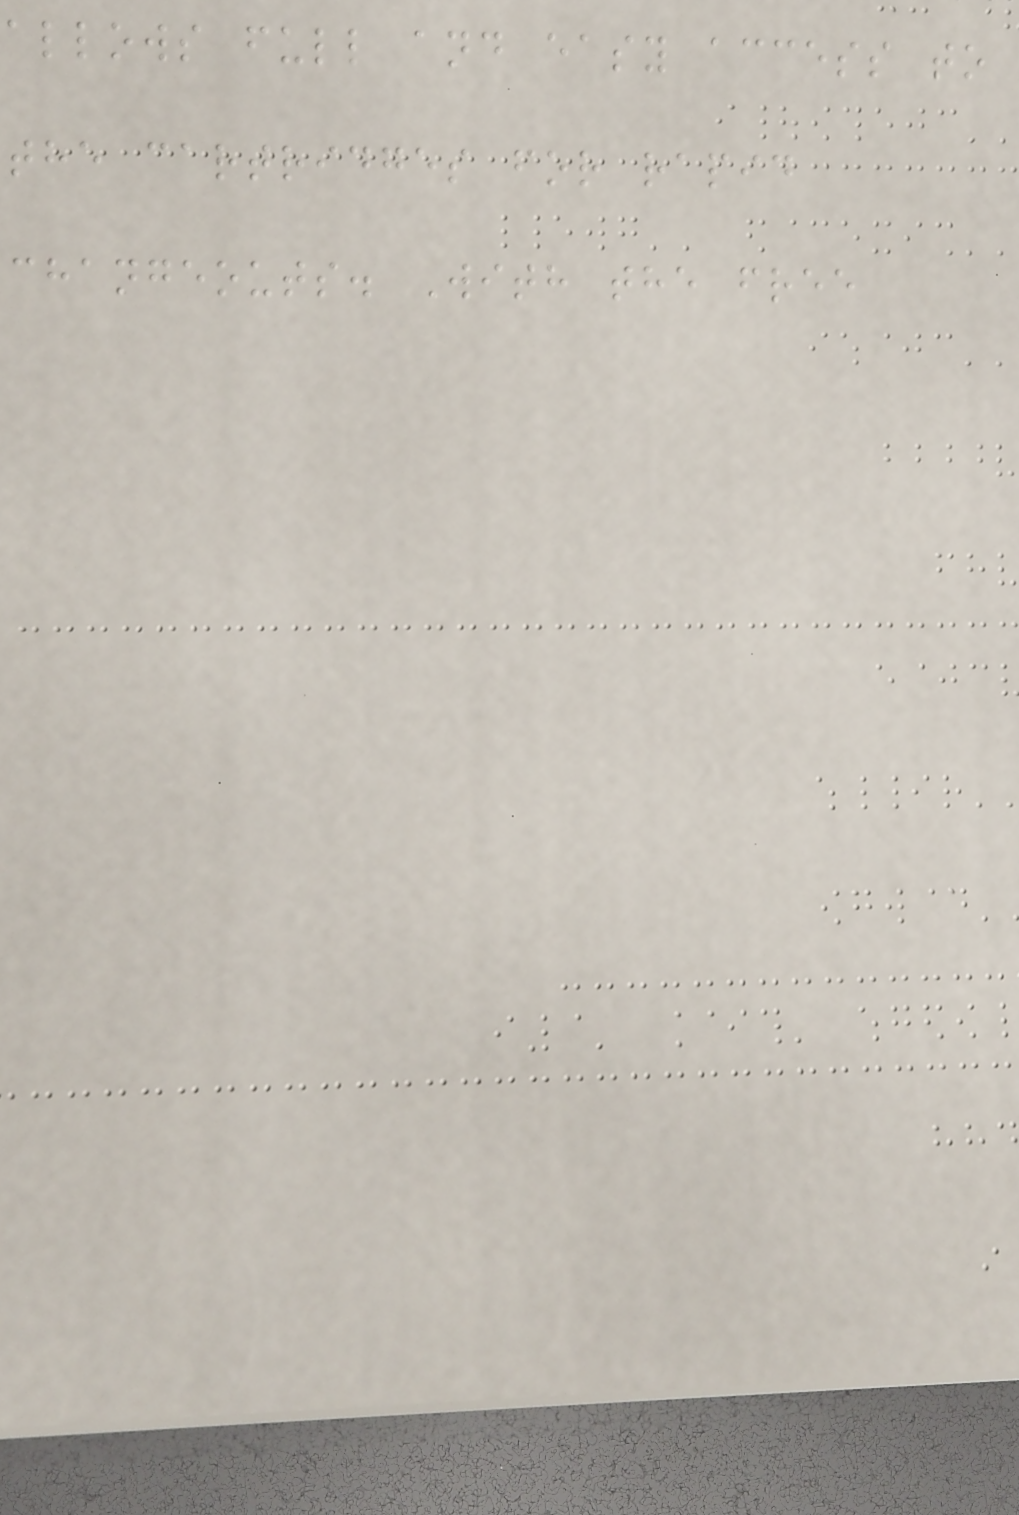allows full and easy access to
the cartridges for rapid
changeouts. With the free
